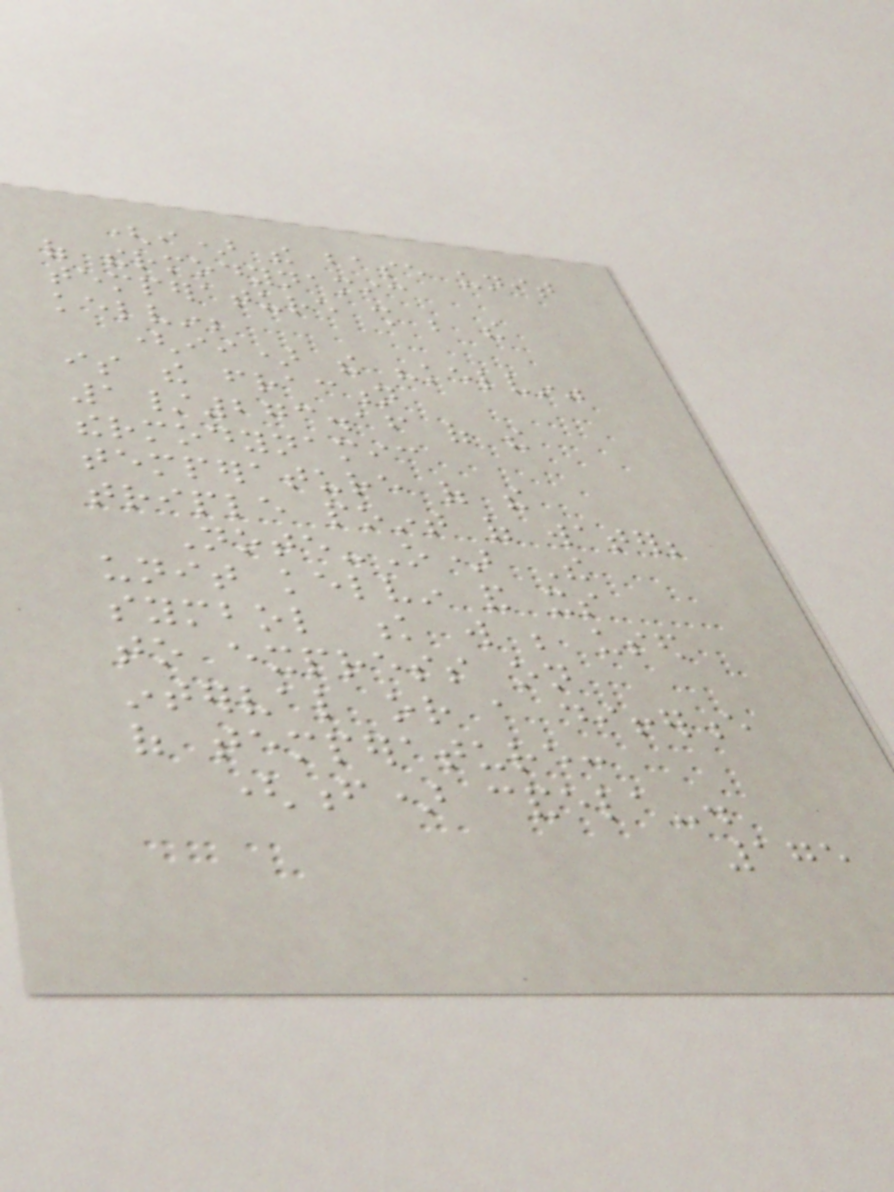(i) the base unit
of thermodynamic
temperature shall be the
kelvin;
(ii) the "kelvin"
is the fraction
1/273.16 of the
thermodynamic
temperature of the
triple point of water;
Note-O) The
unit kelvin and its
symbol k will be used
to express on
interval or a difference
of temperature:
(f) candela-.
175
